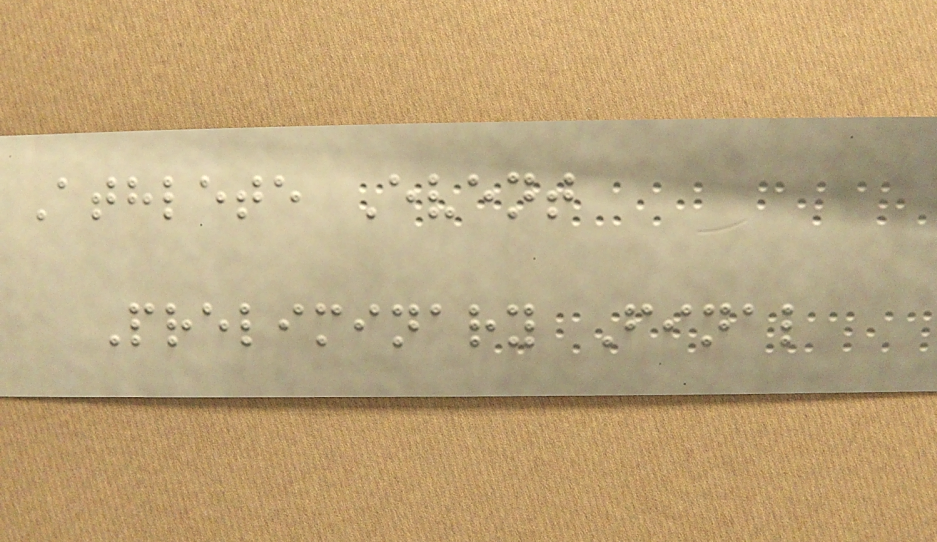Athlete Event
Preliminary Final
